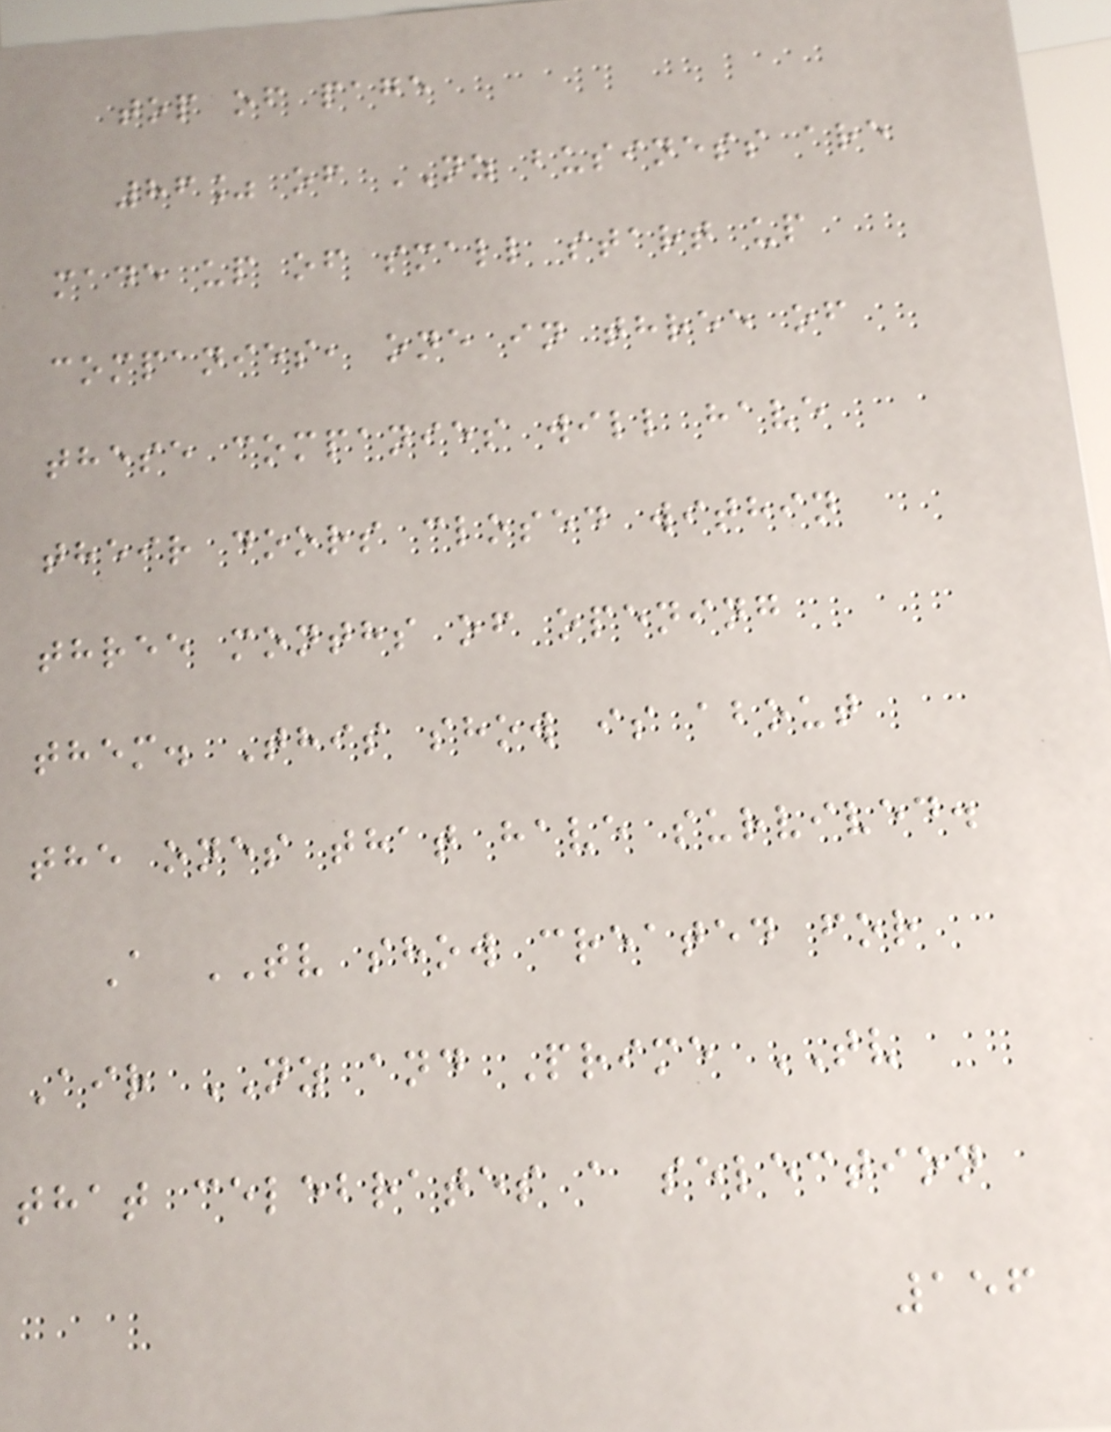top of page
86% of NZ business are
made up of small start up
companies, one in three of
these companies will have
their doors closed within
three months of opening
them. This show is about
the ones that have survived.
A TV show created for
Air NZ and Prime TV
that celebrates a selection
156
